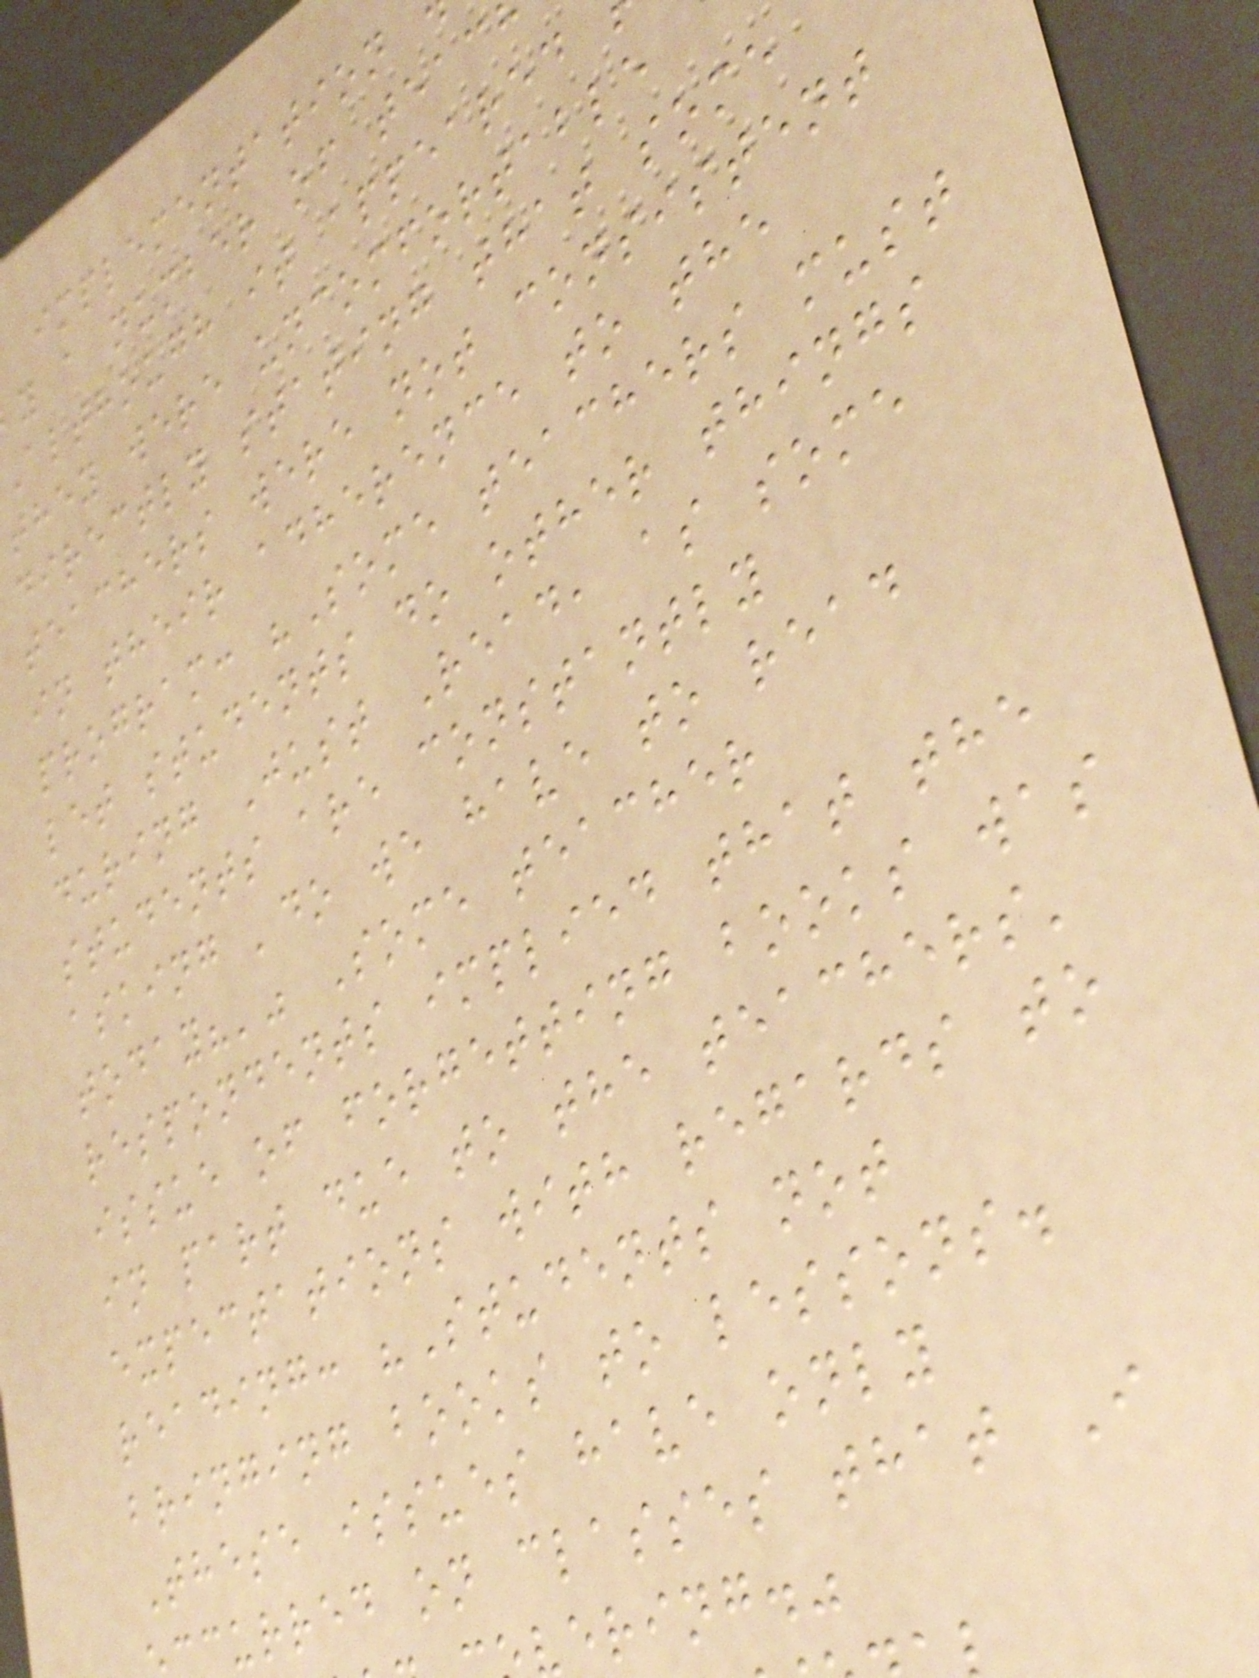implementation
y a number of teac
Although it appeared
they were uncomfortable
directly stating that some
teachers were not consistent
in their adherence to the
program: "Some teachers must
let students do other things
during Just Read, as some
students are constantly
asking 'do we have to read
today?'" Some teacher
respondents implied that the
issue of forgetting books was
in part due to the teachers'
expectations with regards to
reading: "Students not
bringing books to lessons.
These issues have only
curred on classes that I
ering."
